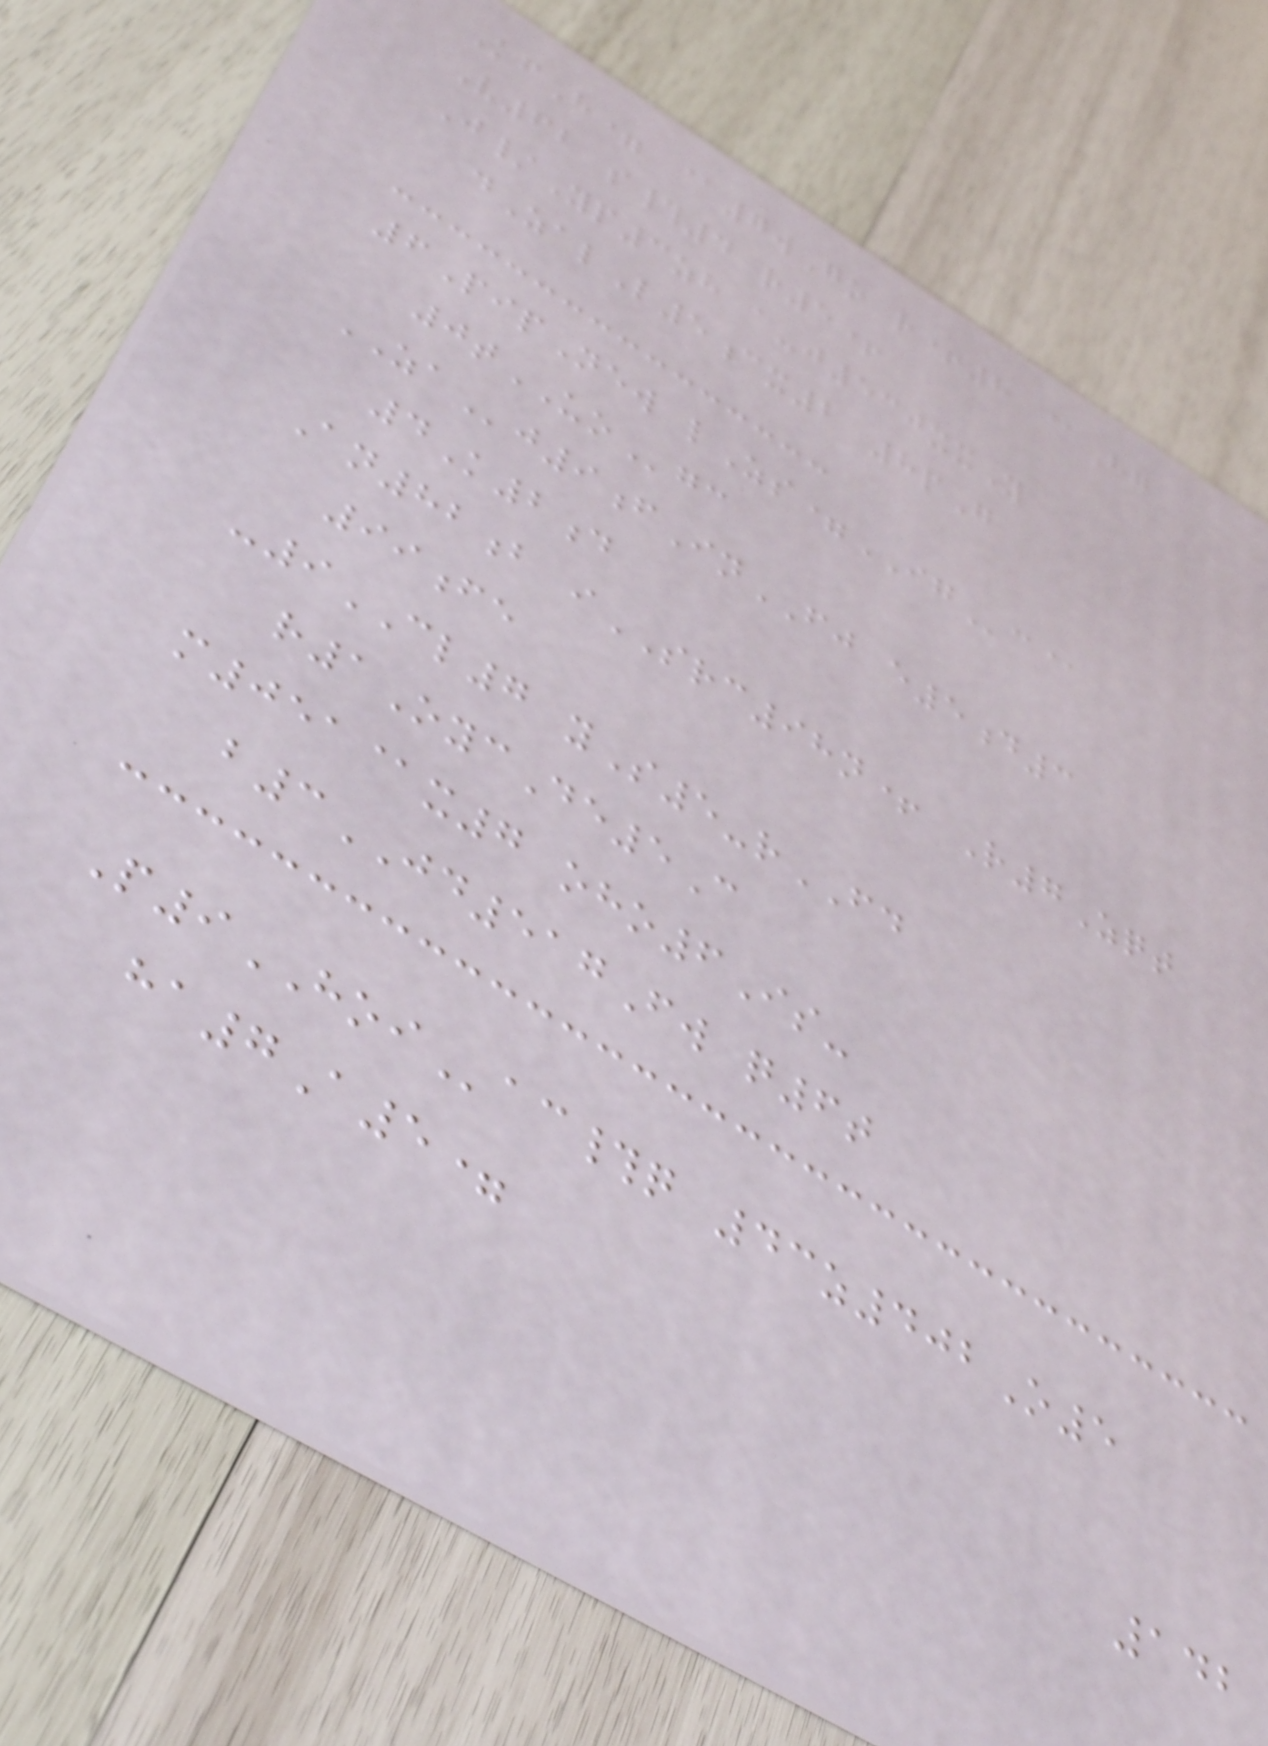KfH= @7wGo r+8 @Hg
V62 s#4 r5+
J/Yp3zh a-j530xxY
dZalL5cx2 8pG
6PipNew lZs=IGc@
0tUOgc
ZAj9fInFJ e5d3
4K2d
An82b iSRC98n+ R7Zqt
99fe
-9CL7 yS5-rFD
r1OycDe5C
m051@x7 oho6Is-
b3JD517Fw q6t
P9HOIac#q 43z402O5
ha7A5=
142
